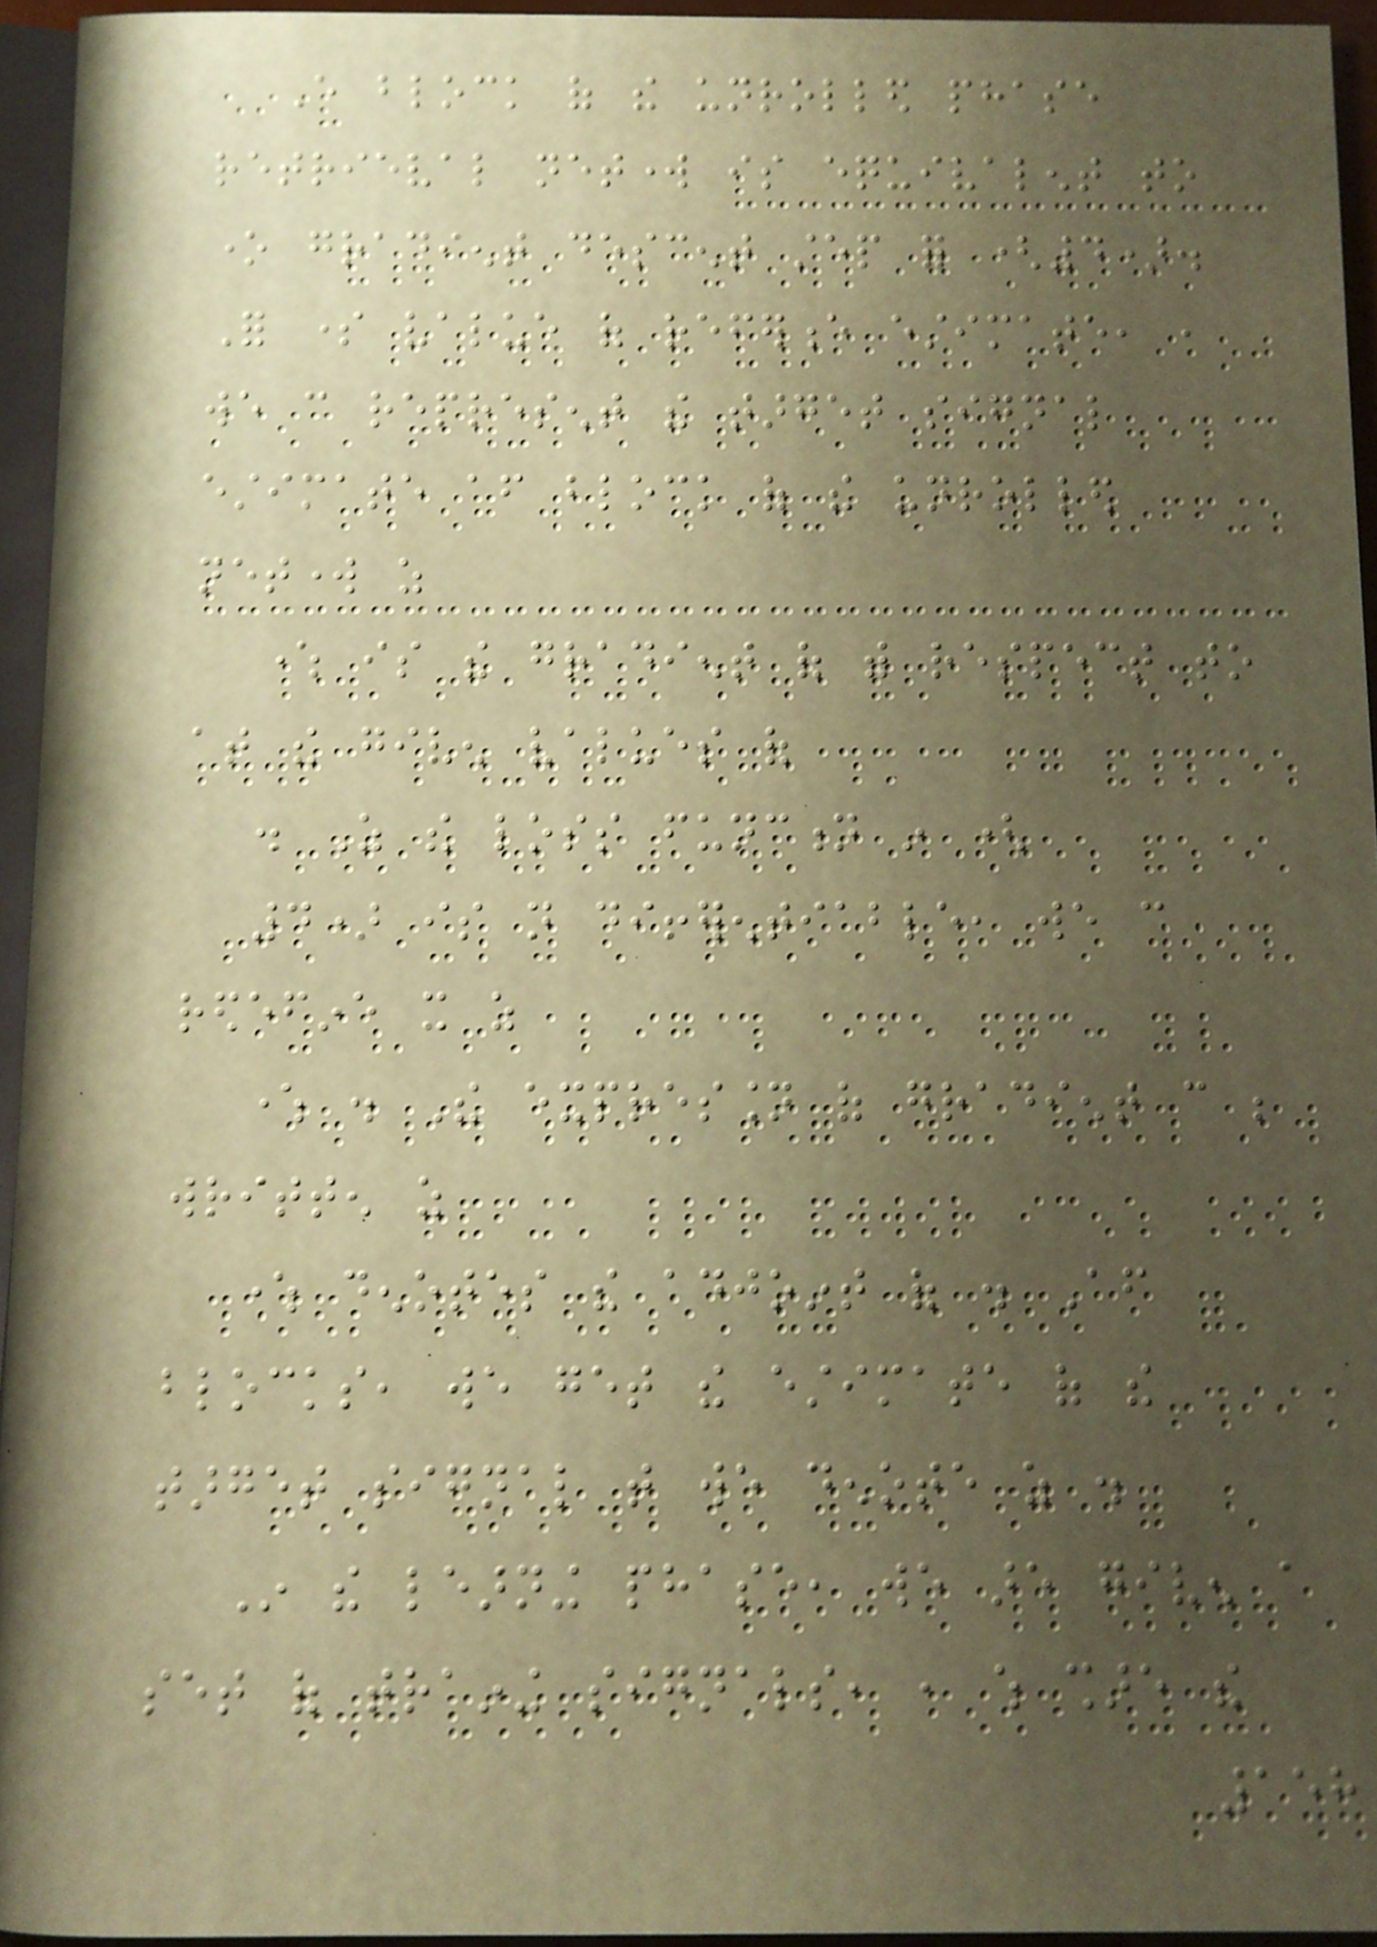Every block of the unrolled phase
retrieval network is equivalent to
one gradient descent step for (4).
For some value of reference estimate, ,
we can represent the target signal
estimate after block of the unrolled
network as
where is the gradient of with respect to
at the given values of
. As the loss function in (
4) is not differentiable, we can
redefine it as
where . The expression of gradient can be
written as
where denotes the adjoint of . After
blocks, we get the estimate of the
target signal that we denote as .
In the learning phase, we are given a
set of training signals, , which share the
158
